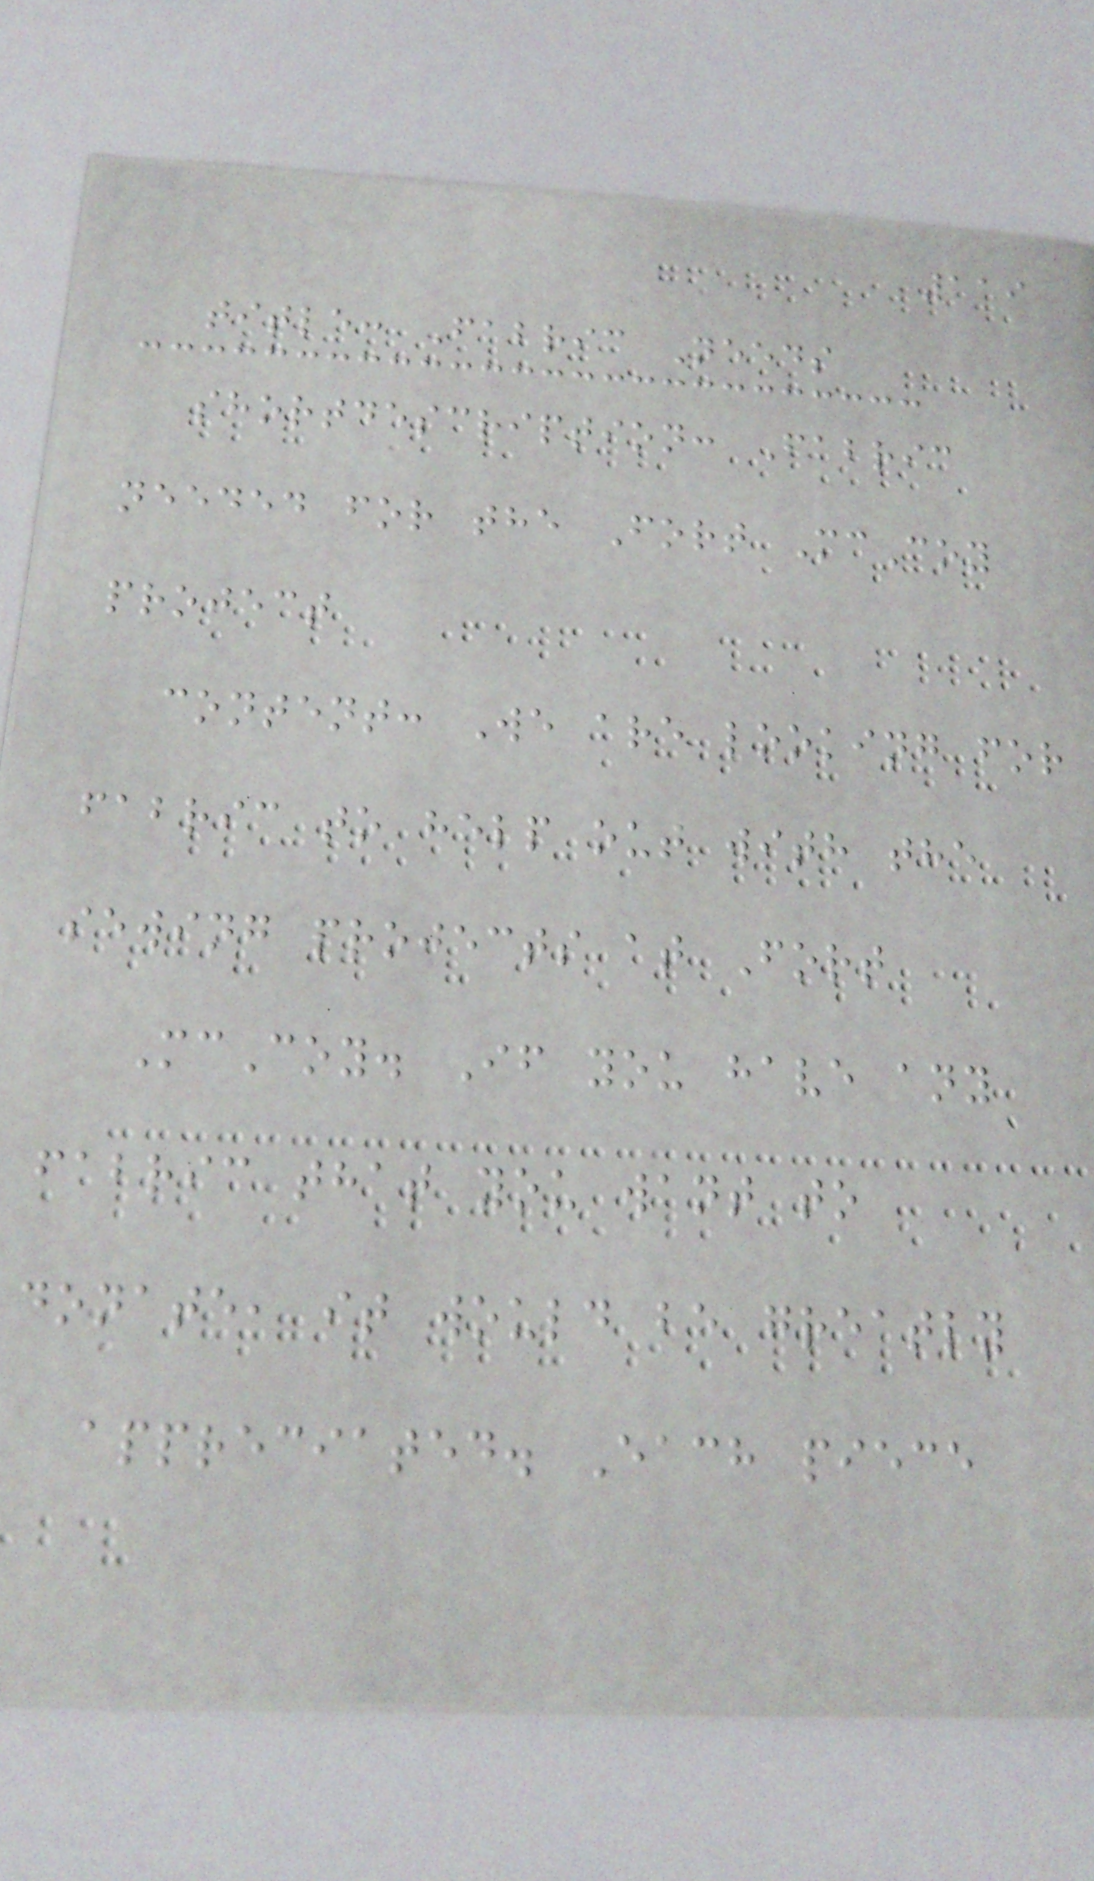119
title: Fabric Needs
shortdescription: Fabric
needed for the Fort McCoy
project
content: We are looking for
fabric to help out with the
sewing projects at Fort
McCoy. If you have any
fabric that you want to
donate, it would be greatly
appreciated. Each piece
